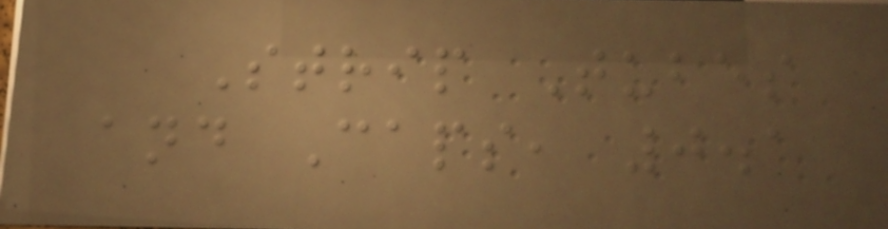Strip Tubes
and Caps, 0.1
